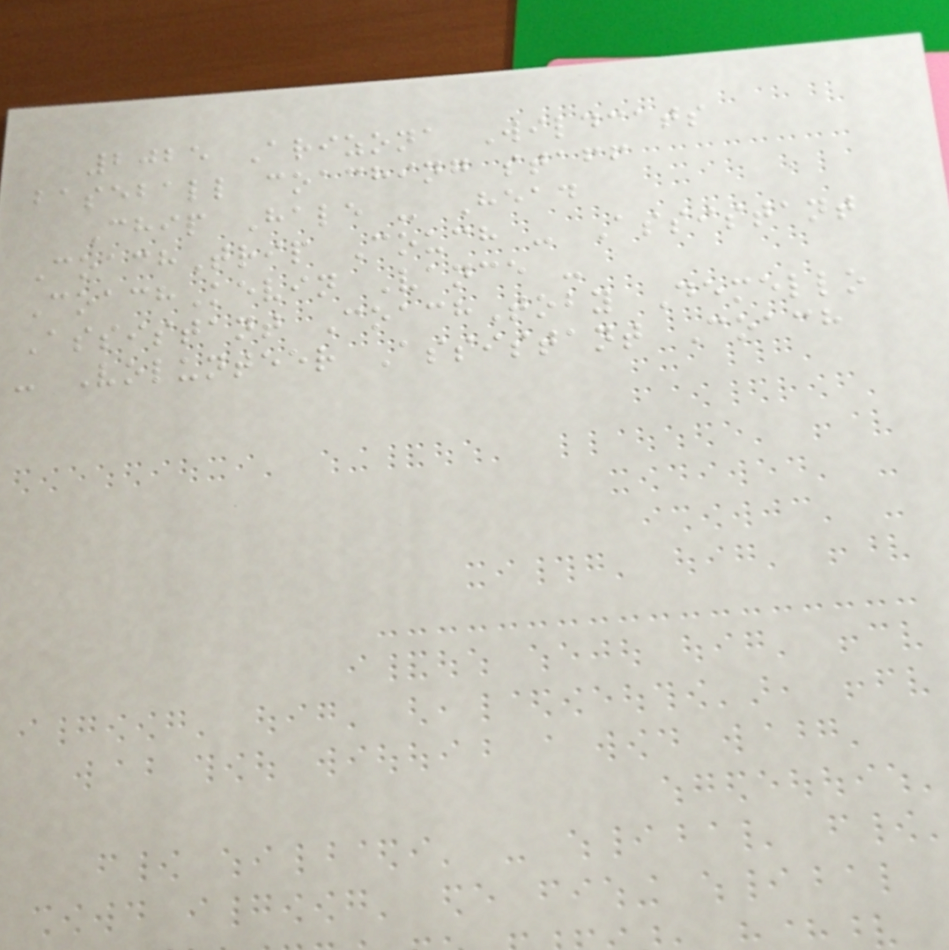2025 Arizona Wildcats
baseball coaching staff
Chip Hale - Head
CoachTrip Couch - Assistant
CoachKevin Vance -
Assistant CoachToby Demello
- Volunteer Assistant Coach
